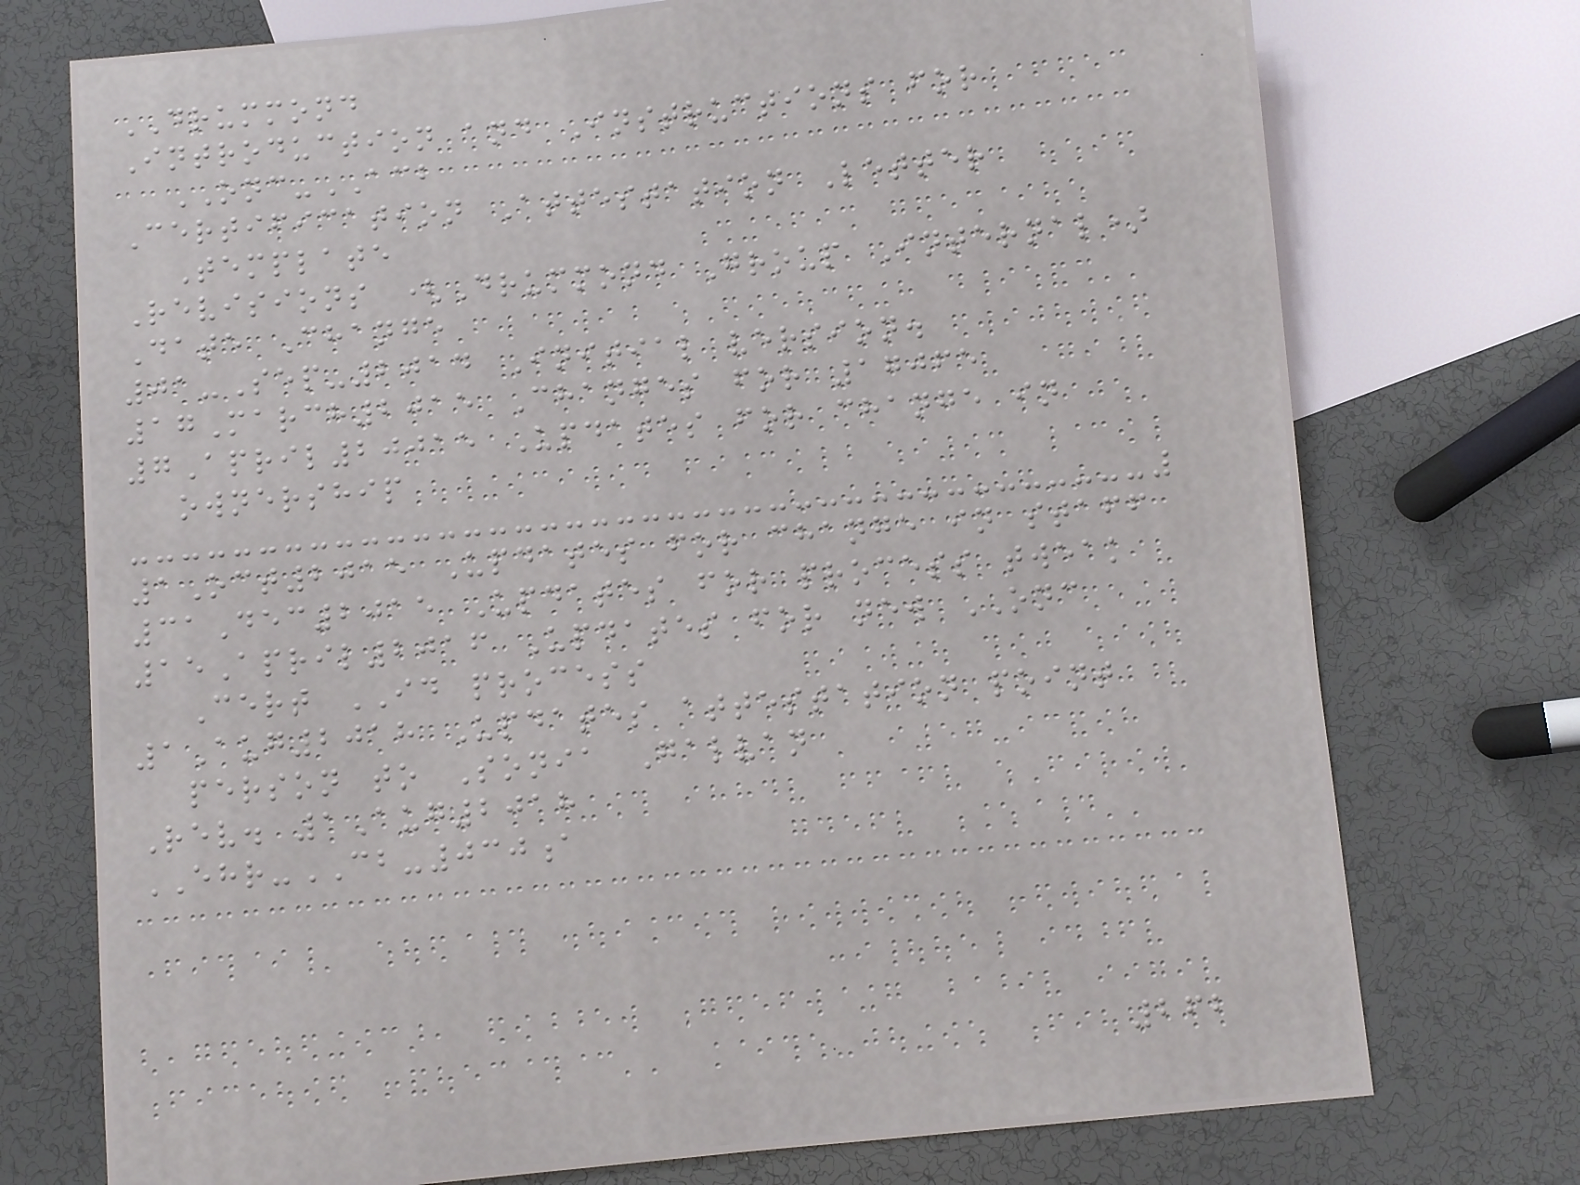DRUMMOND
Introduction and Instructions for
ONC-ACB
Certification Attestation Letter
Template
Revisions (Drummond Group Internal)
Date Change
01-Sep-2014 Initial version.
17March2015 Changes for 17065
7April20015 Updates for change in
ownership
1Oct2015 Updates for change in staff
31Dec2015 Updates for process tweak
15April2016 Updates for new ONC
Cert ID process
1Aug2018 Updates attestation point
person to Sonia Galvan
Rev. 1Aug2018
EHR-CB-030a
262
